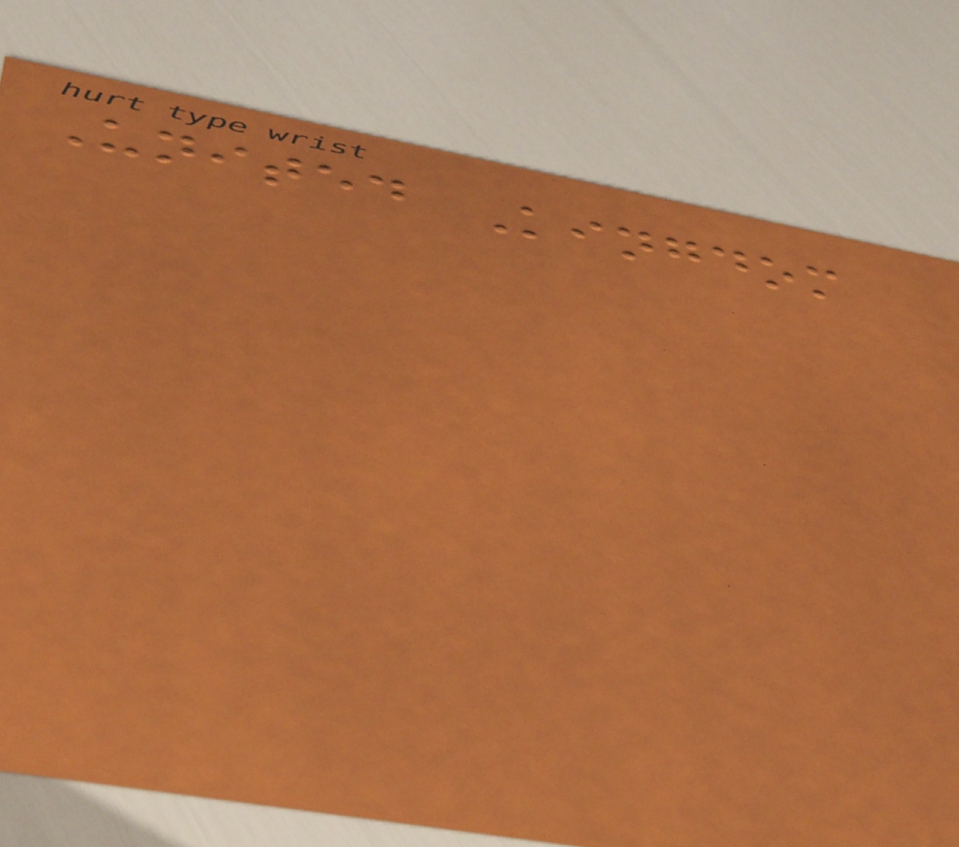United Kingdom
